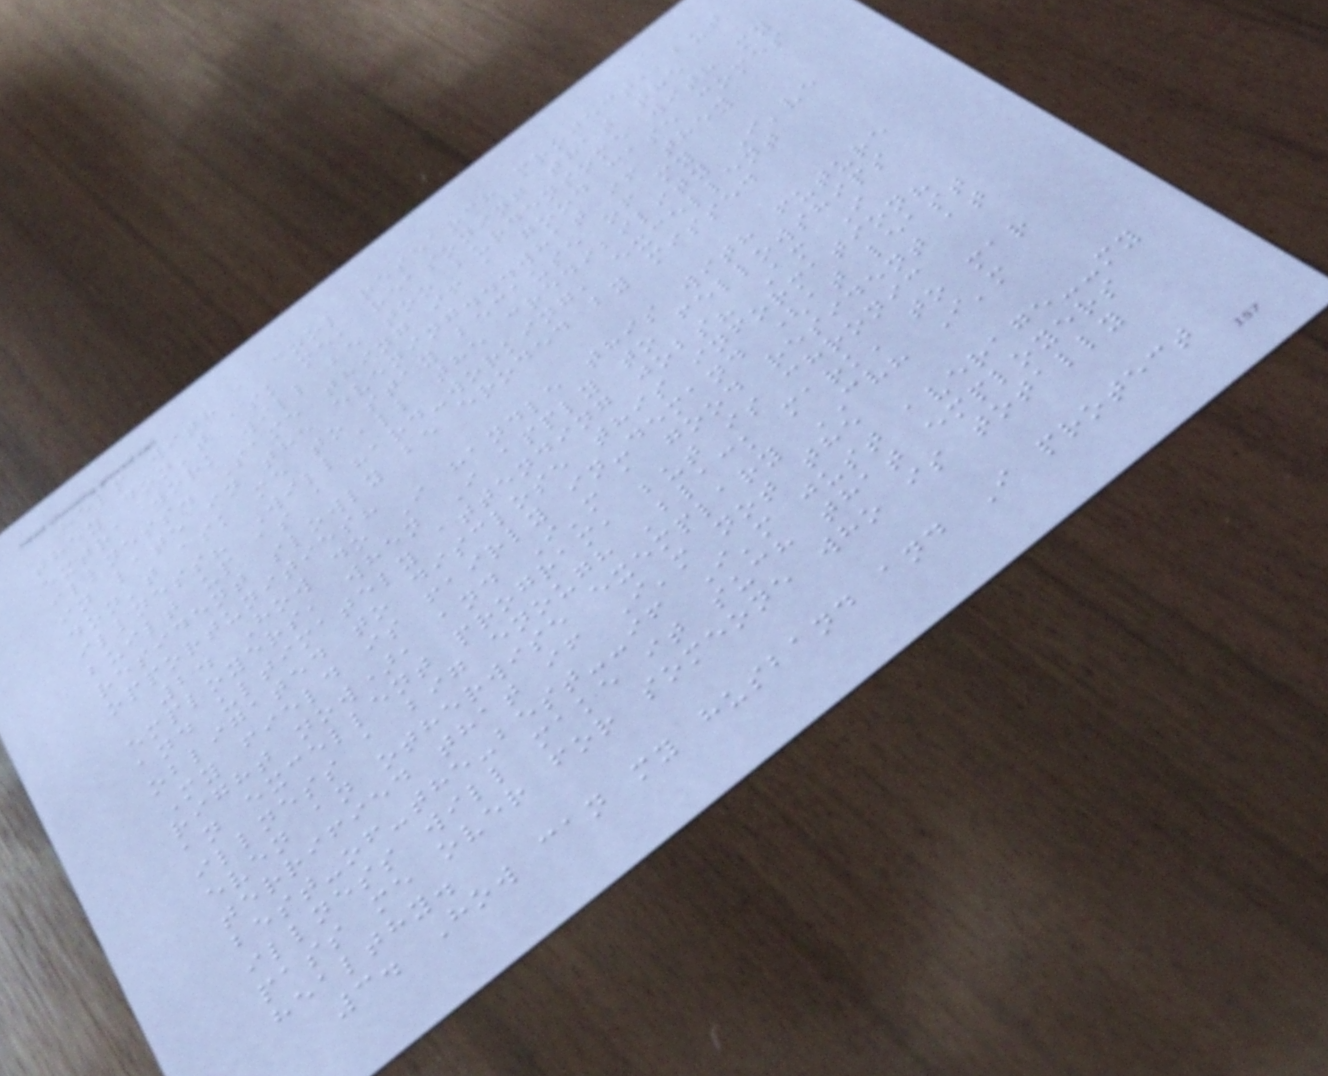help with a cool research project, but
they don't ask me, reasoning that the
extra work will be too burdensome with my
illness. Same thing if a good case comes
in late in the evening...what if they
don't ask me to stay because of my
illness? Will all the credibility I've
built up as a hard-working, excellent
resident slowly be eroded by missed
opportunities?
2. How do I handle this with future
employers, when I apply to fellowships
and ultimately attending jobs? Am I
obligated to disclose this information?
My field is fairly in-demand (at least
right now), and I'm a good resident at
an excellent program, but is chronic
illness a big enough 'black mark' to mar
even an otherwise exemplary CV? I'm
terrified that if I'm not the
best-of-the-best--if I'm just average--my
illness will make it such that employers
pass me over for someone who is totally
healthy.
3. How can my husband and I protect
